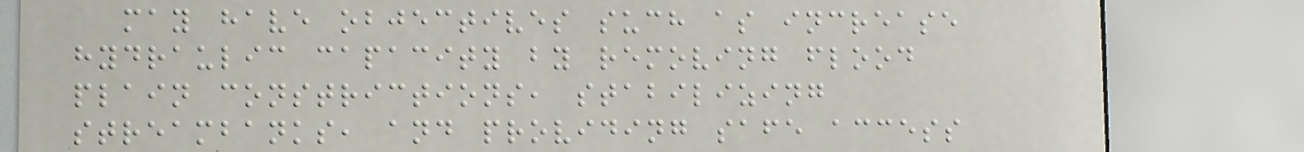may have objectives such as increase
hydraulic capacity by removing flood
plain constrictions, stabilizing
streambanks, and providing safe access
